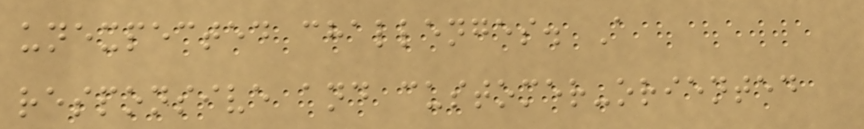unexpected challenges. A
responsive and customer-oriented
